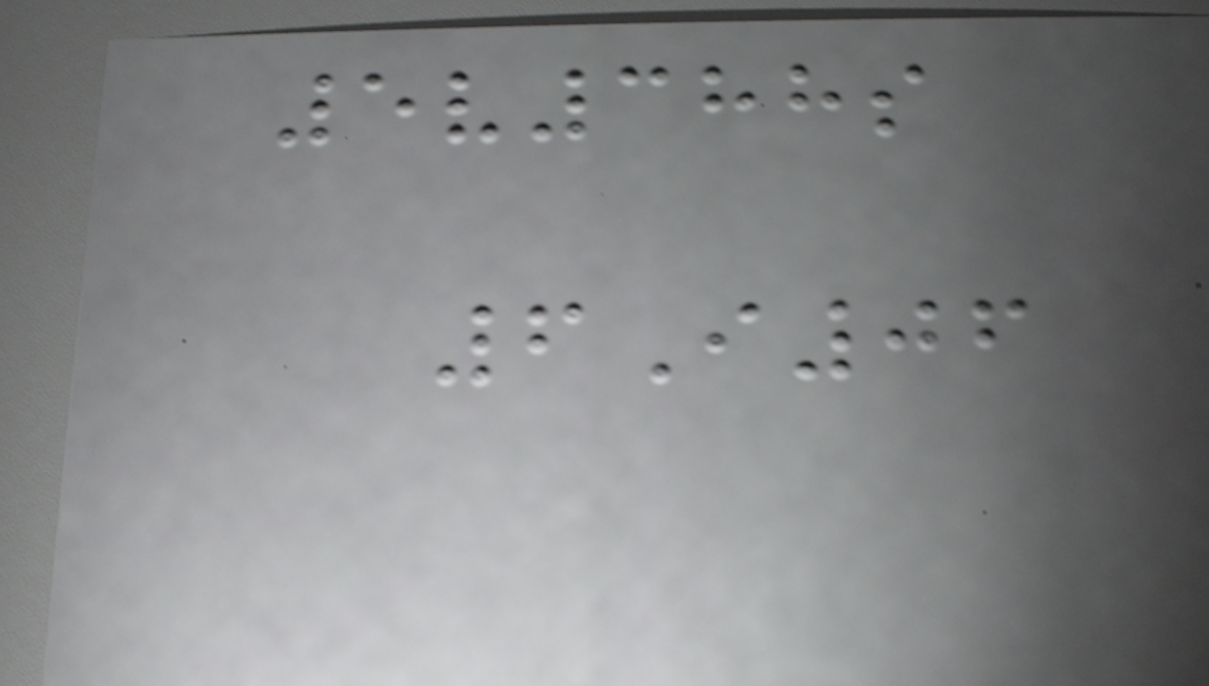5v388s
6I06
